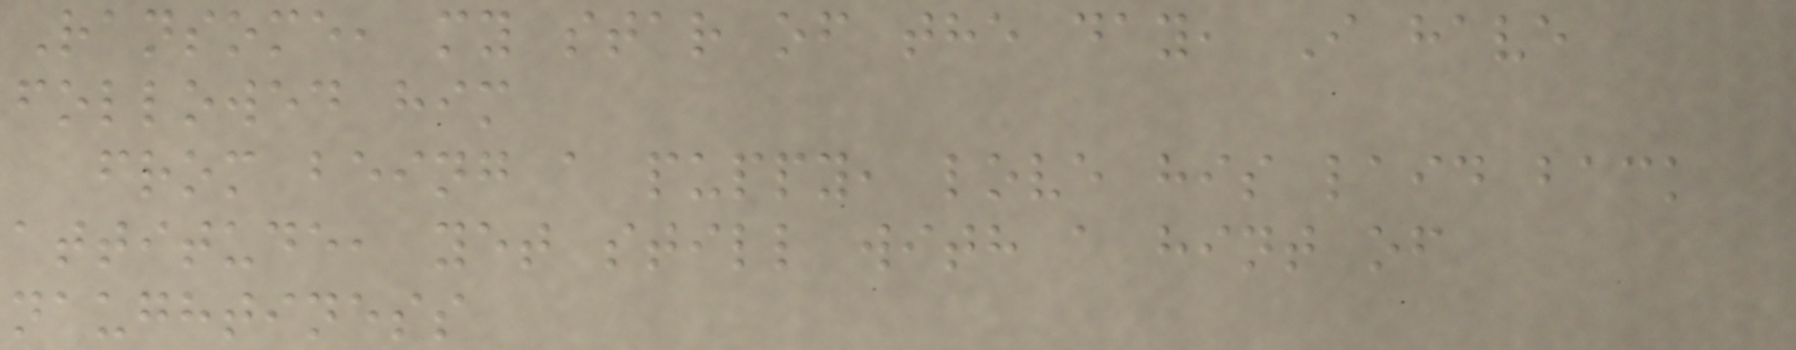Ransome, my star of the day, I have
followed him
from being a puppy, love his laid back
attitude, yet still with a hint of
naughtiness
